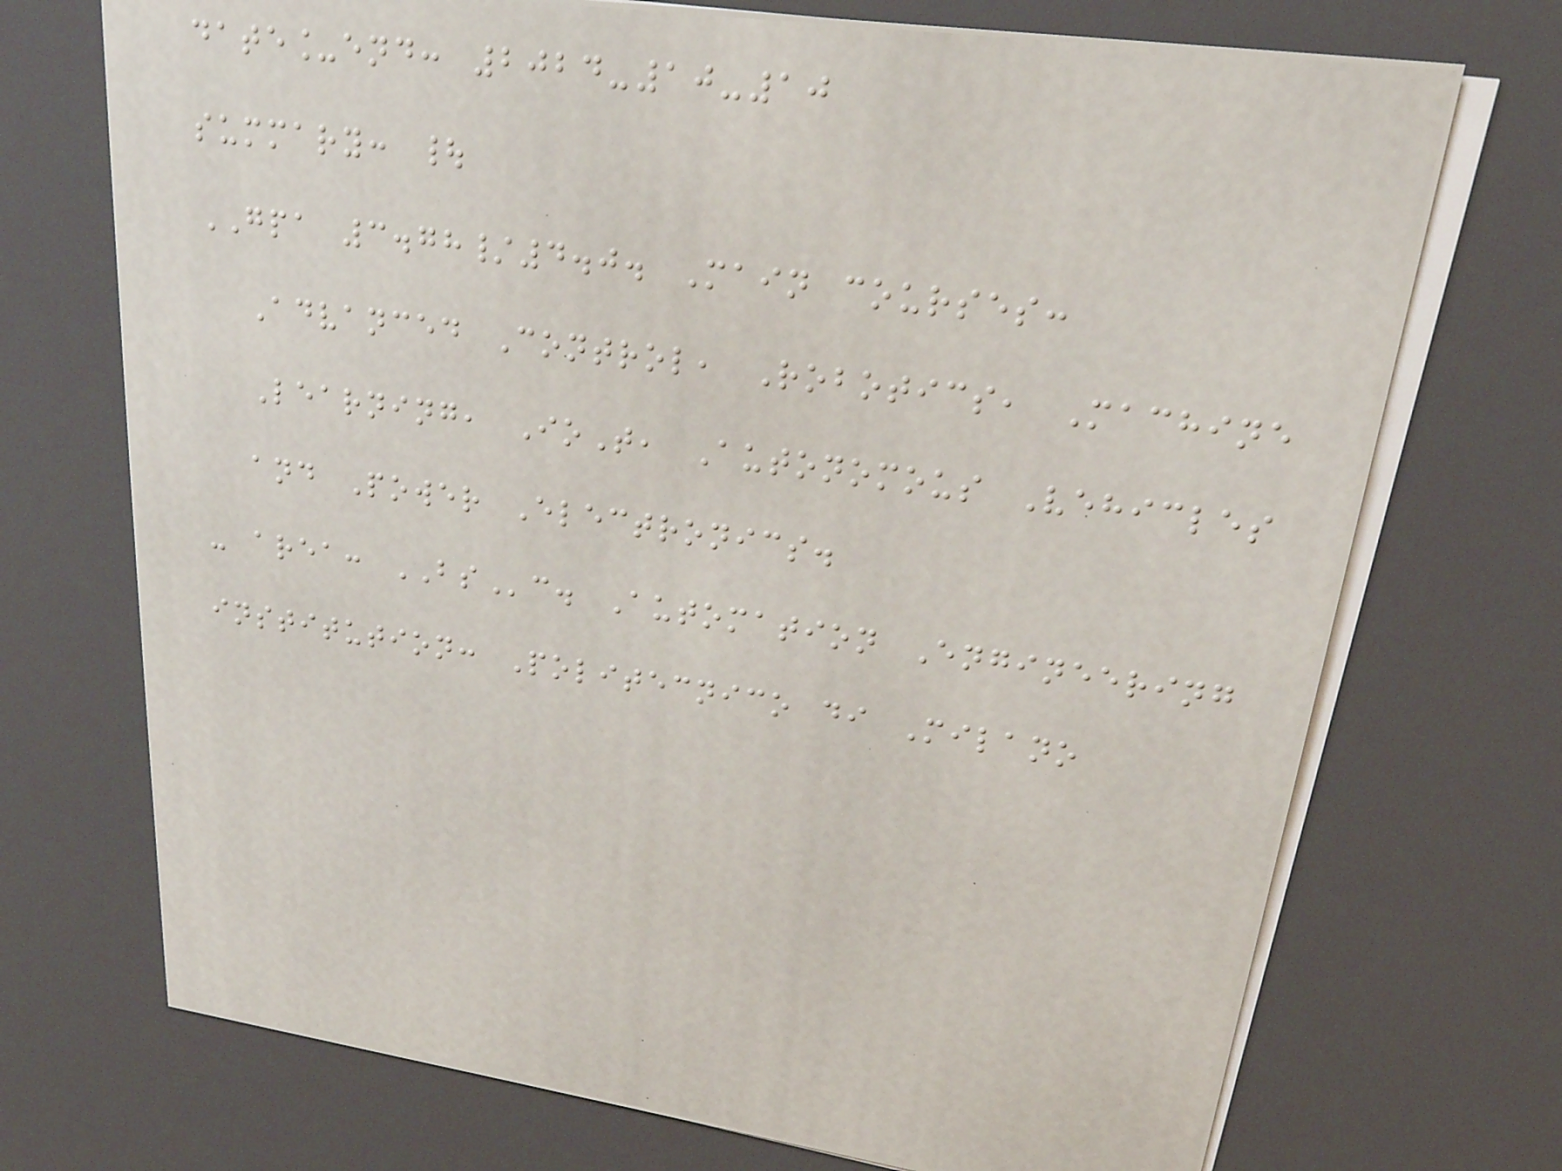date_end: 2024-10-10
summary: |
GPA 3.78/4.0. Main courses:
Advanced Control, Robotics, Machine
Learning, IoT, Autonomous Vehicles
and Power Electronics.
- area: BSc. Automation Engineering
institution: Politecnico di Milano
